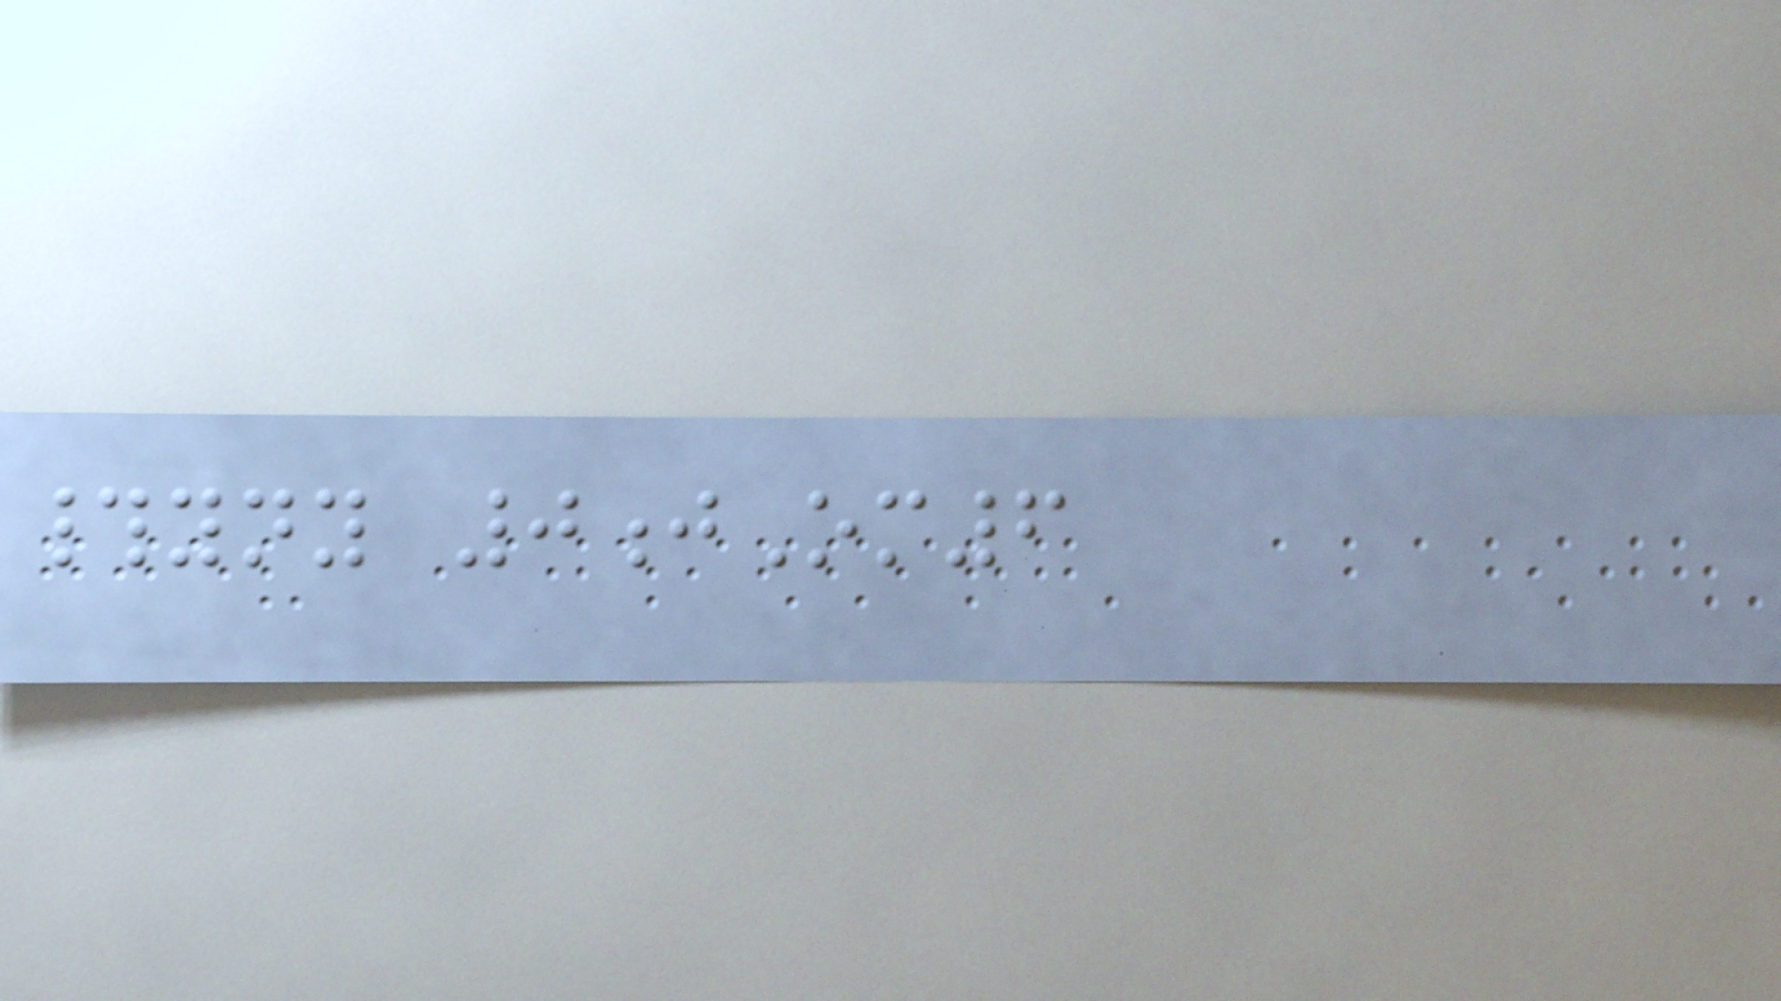#yny 0jOm6
